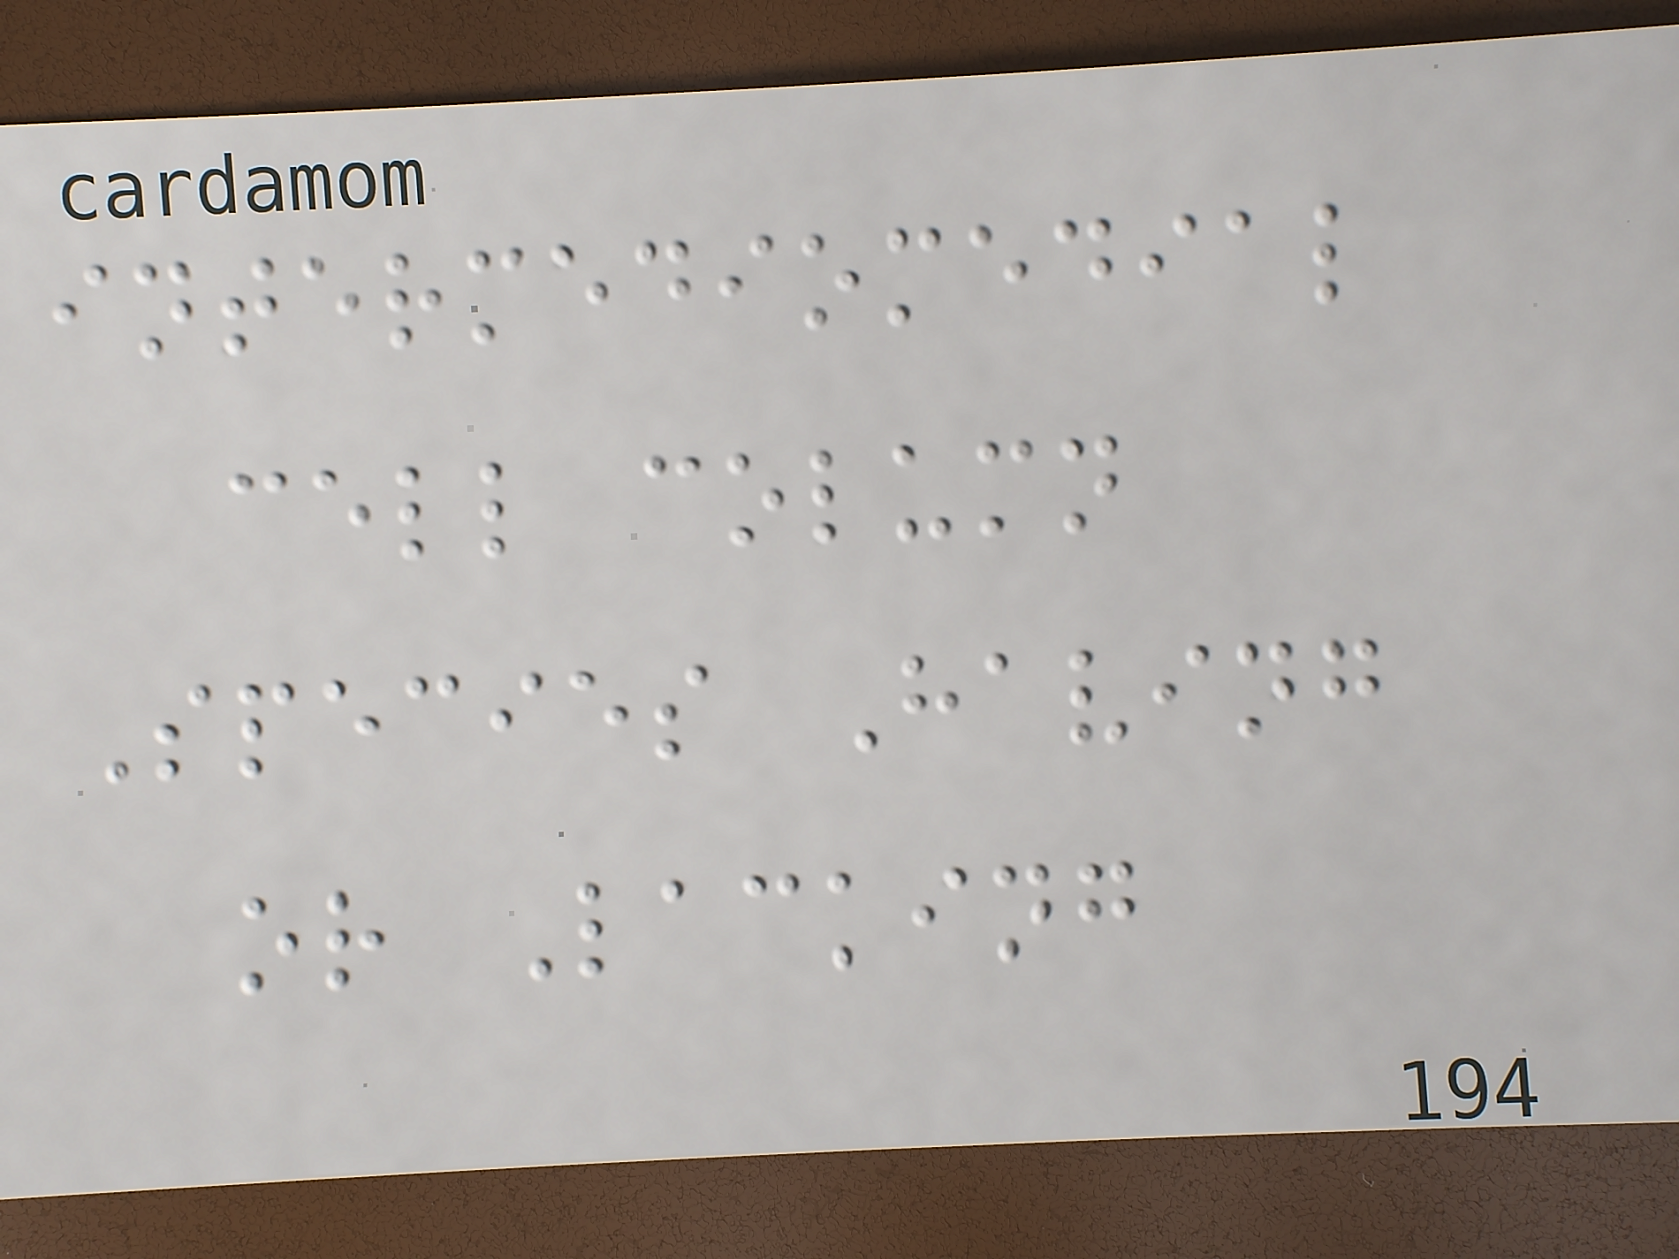intermediomedial
cell column
Species Having
or Lacking
